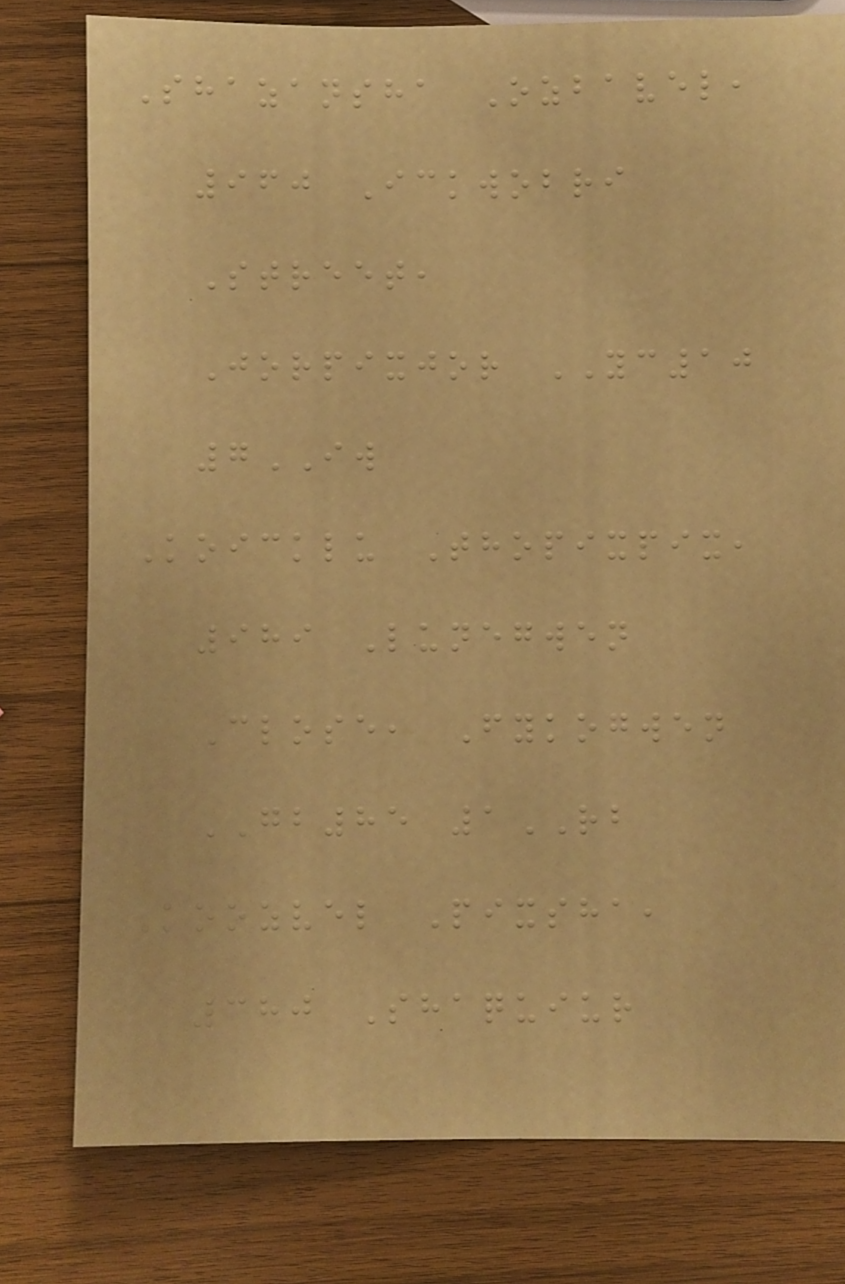Shazansha Ozbavel,
960 Ickwobri
Street,
Jorpixjor YC10
7IW
Koicklu Thopixpix,
989 Lunegwen
Close, Fykogwen
GB85 1RB
Koozvel Pixsha,
380 Shaquiur
